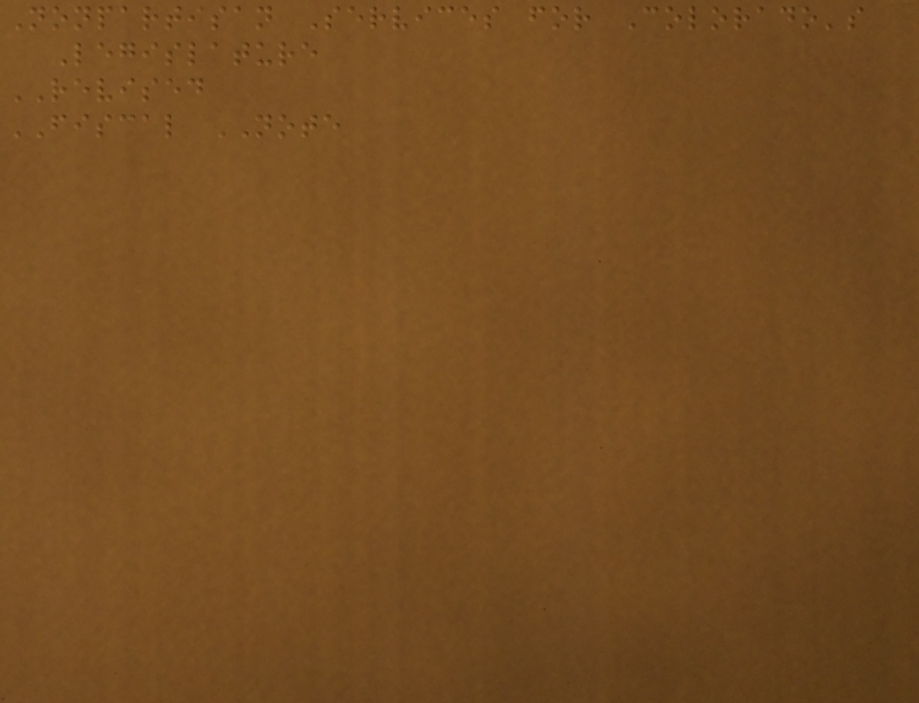Nonpartisan Services for Colorado's
Legislature
REVISED
FISCAL NOTE
